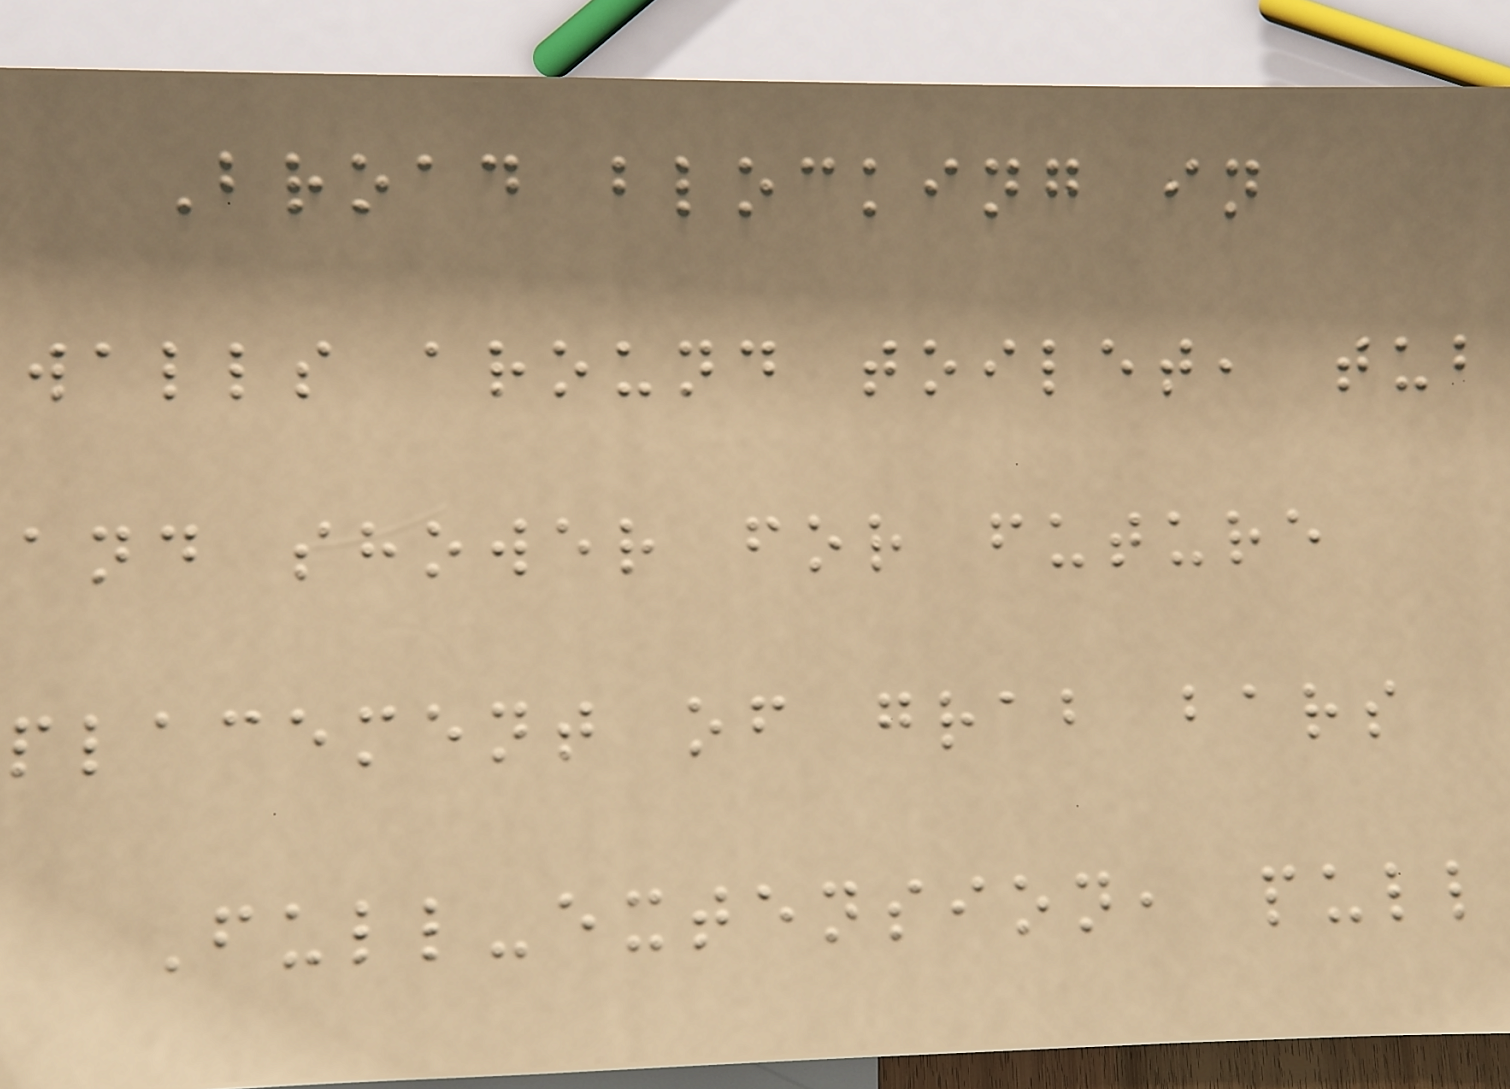Broad blocking in
walls around toilet, tub
and shower for future
placement of grab bars
Full-extension, pull
